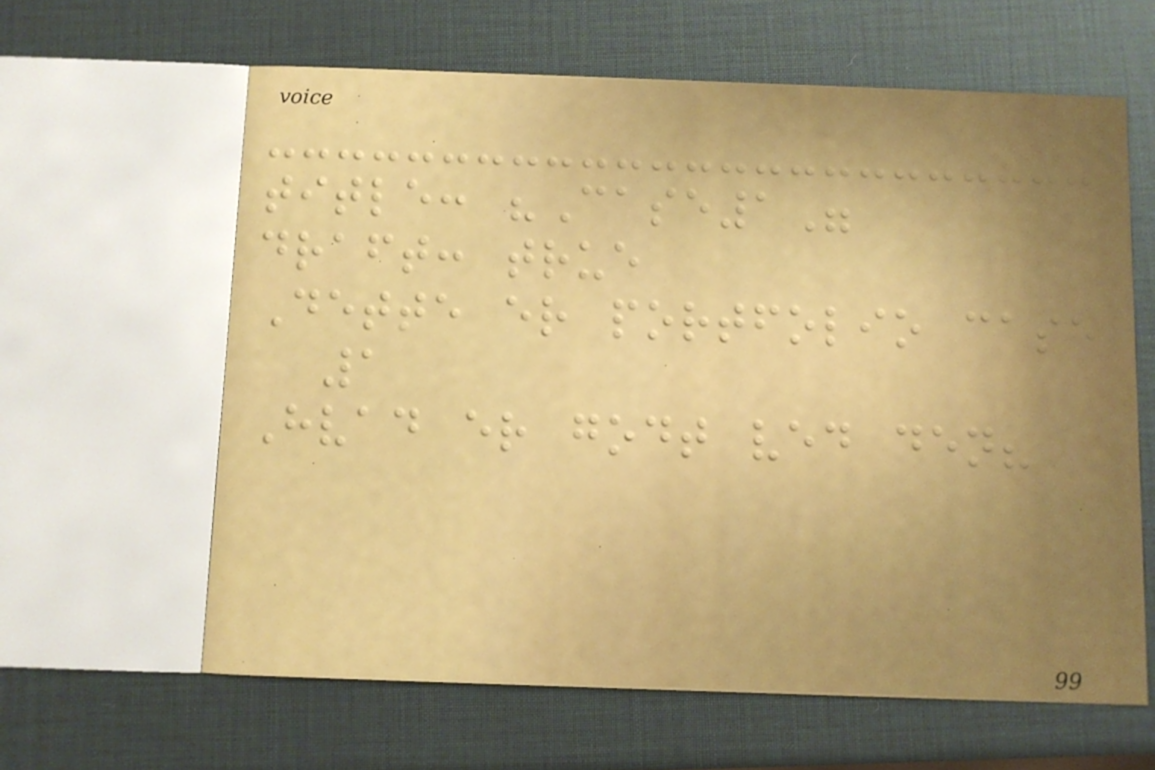title: "Case1"
draft: true
Dette er portfolio case
1
Hvad er godt ved den?
